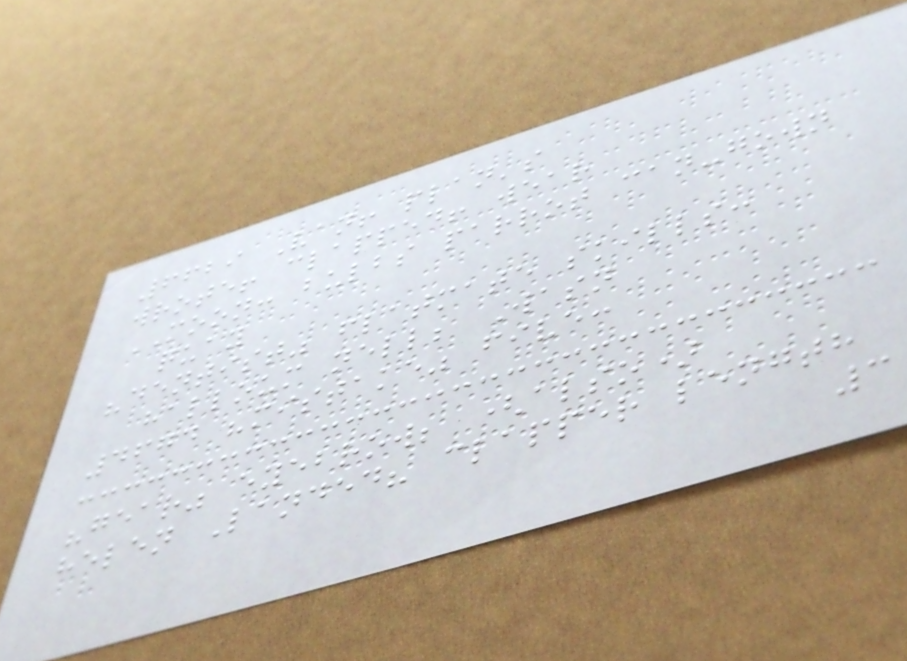6629 Van! plan's
wrote! clapped! wear
MOON: bulbs parrot can-gown
quay
"dentist" flatmate skills:
halloum nell; Wasn
4674 "mistake" five:
"gear" eyebrow; (also)
helen Landed? clapper length
3
